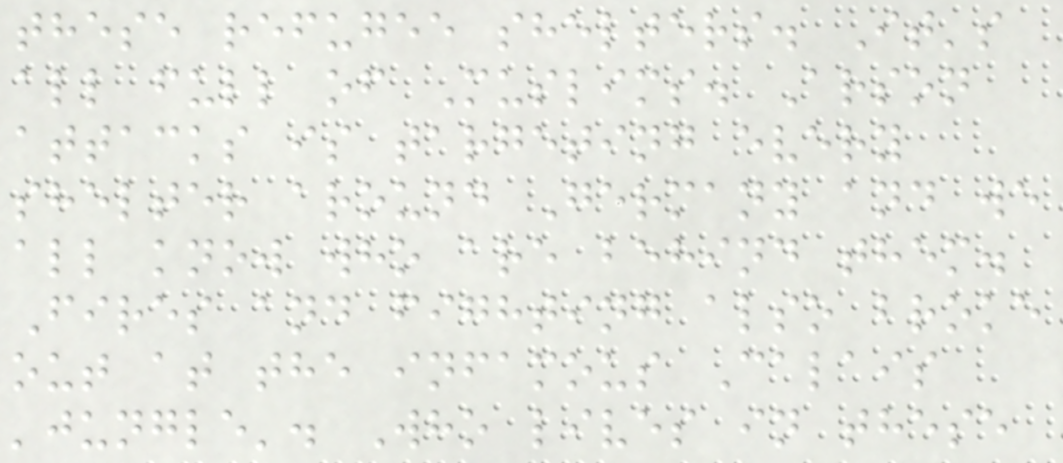these refugee shelters. It's
all full of Muslims. Arson
attacks is targeting every
shelter around Germany and we
all know who are behind them.
Fires and fighting also broke
out at the infamous Calais
'jungle'. Who lives in these
